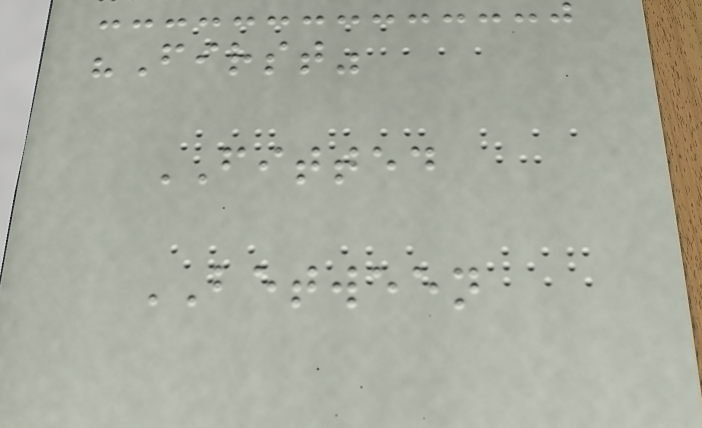"First"
FITTED
BETWEEN
